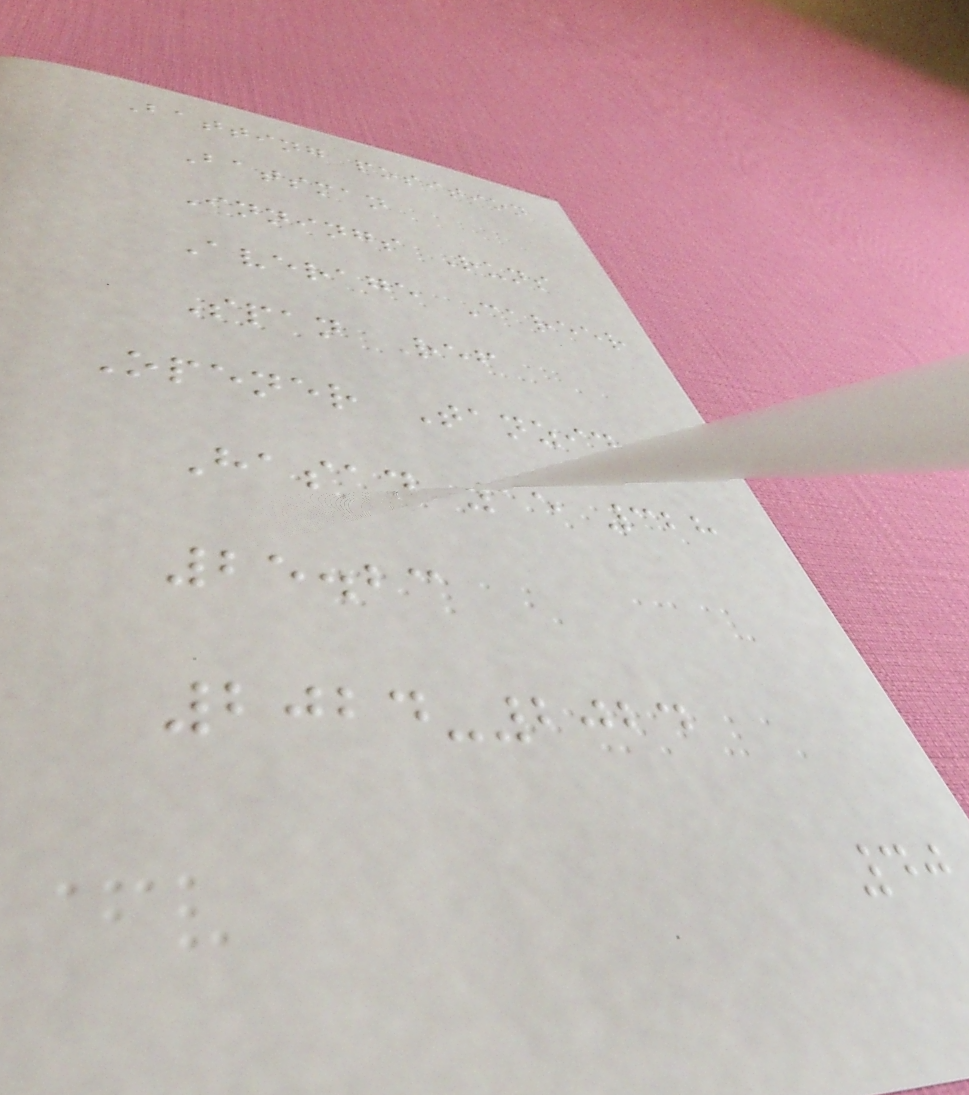Batting position
Batsman
Innings Runs
Average Career
Span Ref
Opener Tanzid
Hasan 15 328
25.23
2024-2024
40
